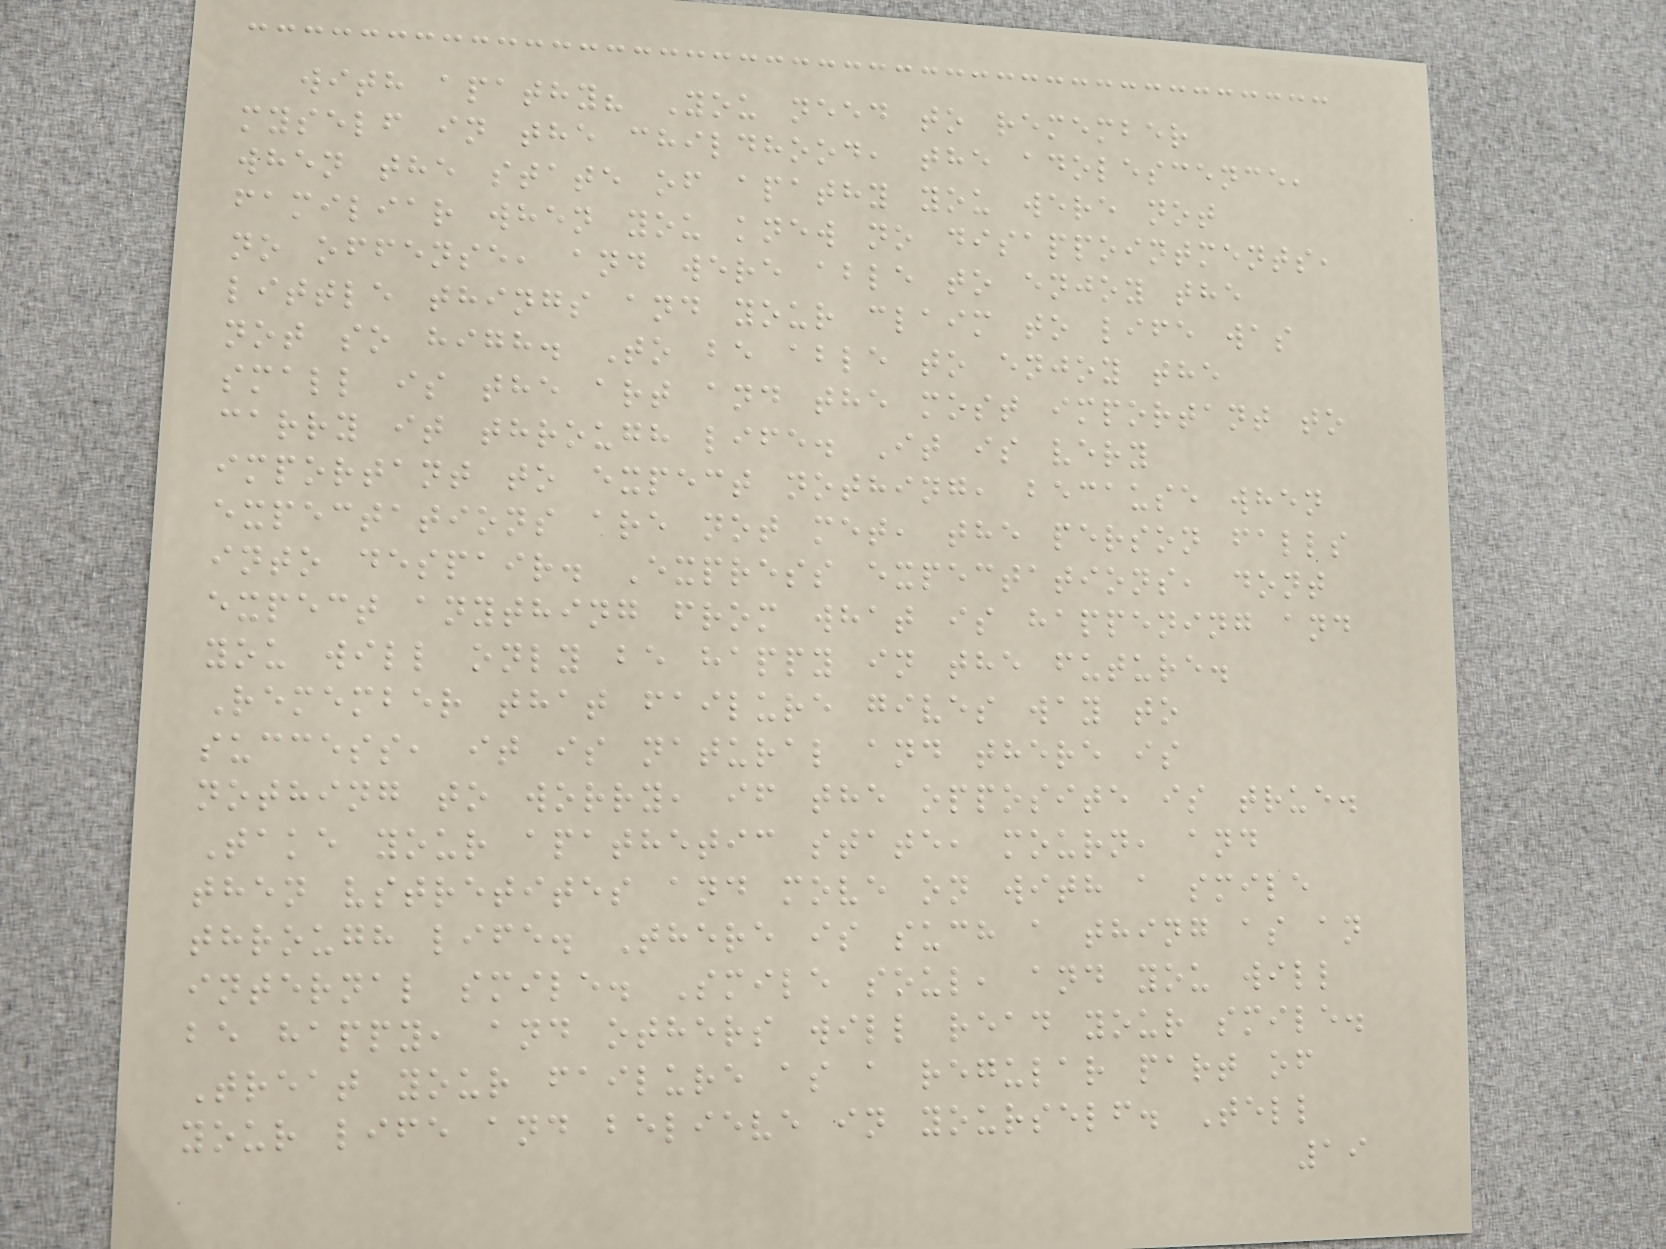with apathy? You need to remember
myself in the childhood, the adolescence,
when the state of apathy you were not
familiar when you knew no disappointments,
no offense, and were able to enjoy the
little things and your claim to life was
not so high. To be able to enjoy the
small is the art and the most important to
carry it through life. It is very
important to expect nothing, because when
expectations are not met, the person falls
into despair. Express expectations, dont
expect anything from what is happening and
you will only be happy in the future.
Remember that failure gives way to
success, it is natural and there is
nothing to worry, if the opposite is true.
Take your apathetic state, mourn, and
then vstretites and move on with a smile
through life. There is such a thing as an
internal smile. Smile soul, and you will
be happy, and others will read your smile.
Treat your failure as a regular part of
your life and believe in yourself. Tell
19
